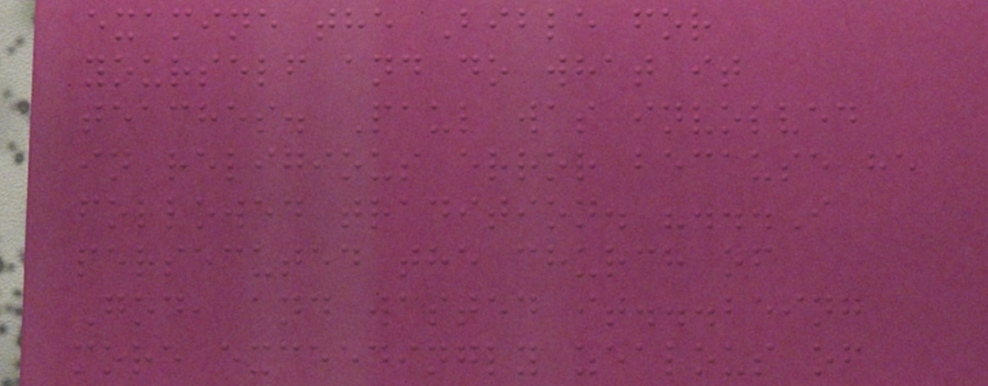examine the Bible for
yourself and do what it
teaches. Paul was involved
in religious error because he
followed tradition. "...I
persecuted the church of
God, and wasted it...being
more exceedingly zealous of
